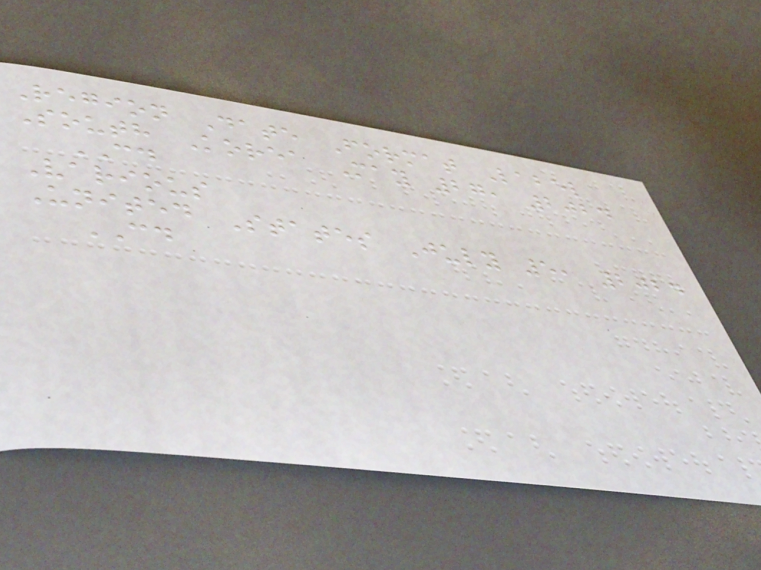Region Date Format Label
South Korea May 27, 2024
CD
Various
United States July 5, 2024
CD
